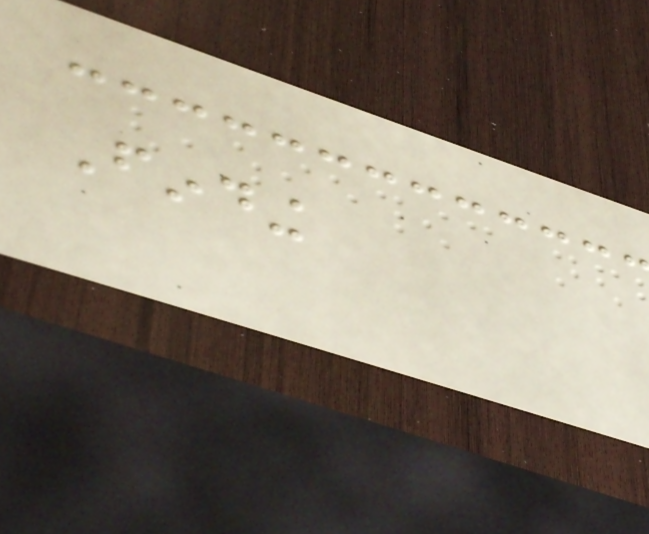Finding
